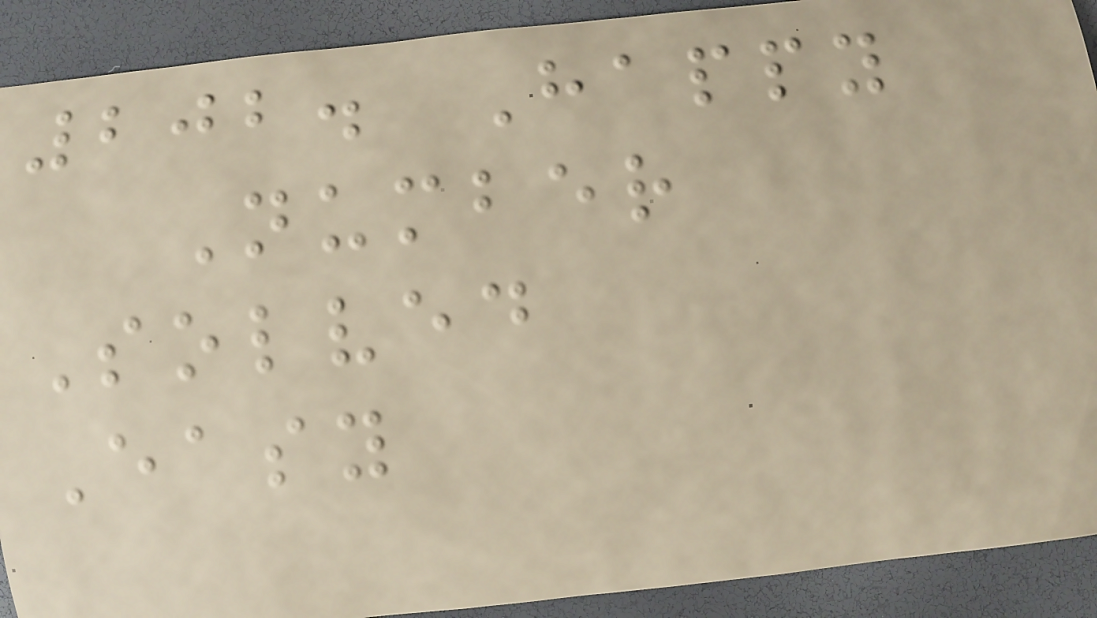202. Happy
Number
Solved
Easy
